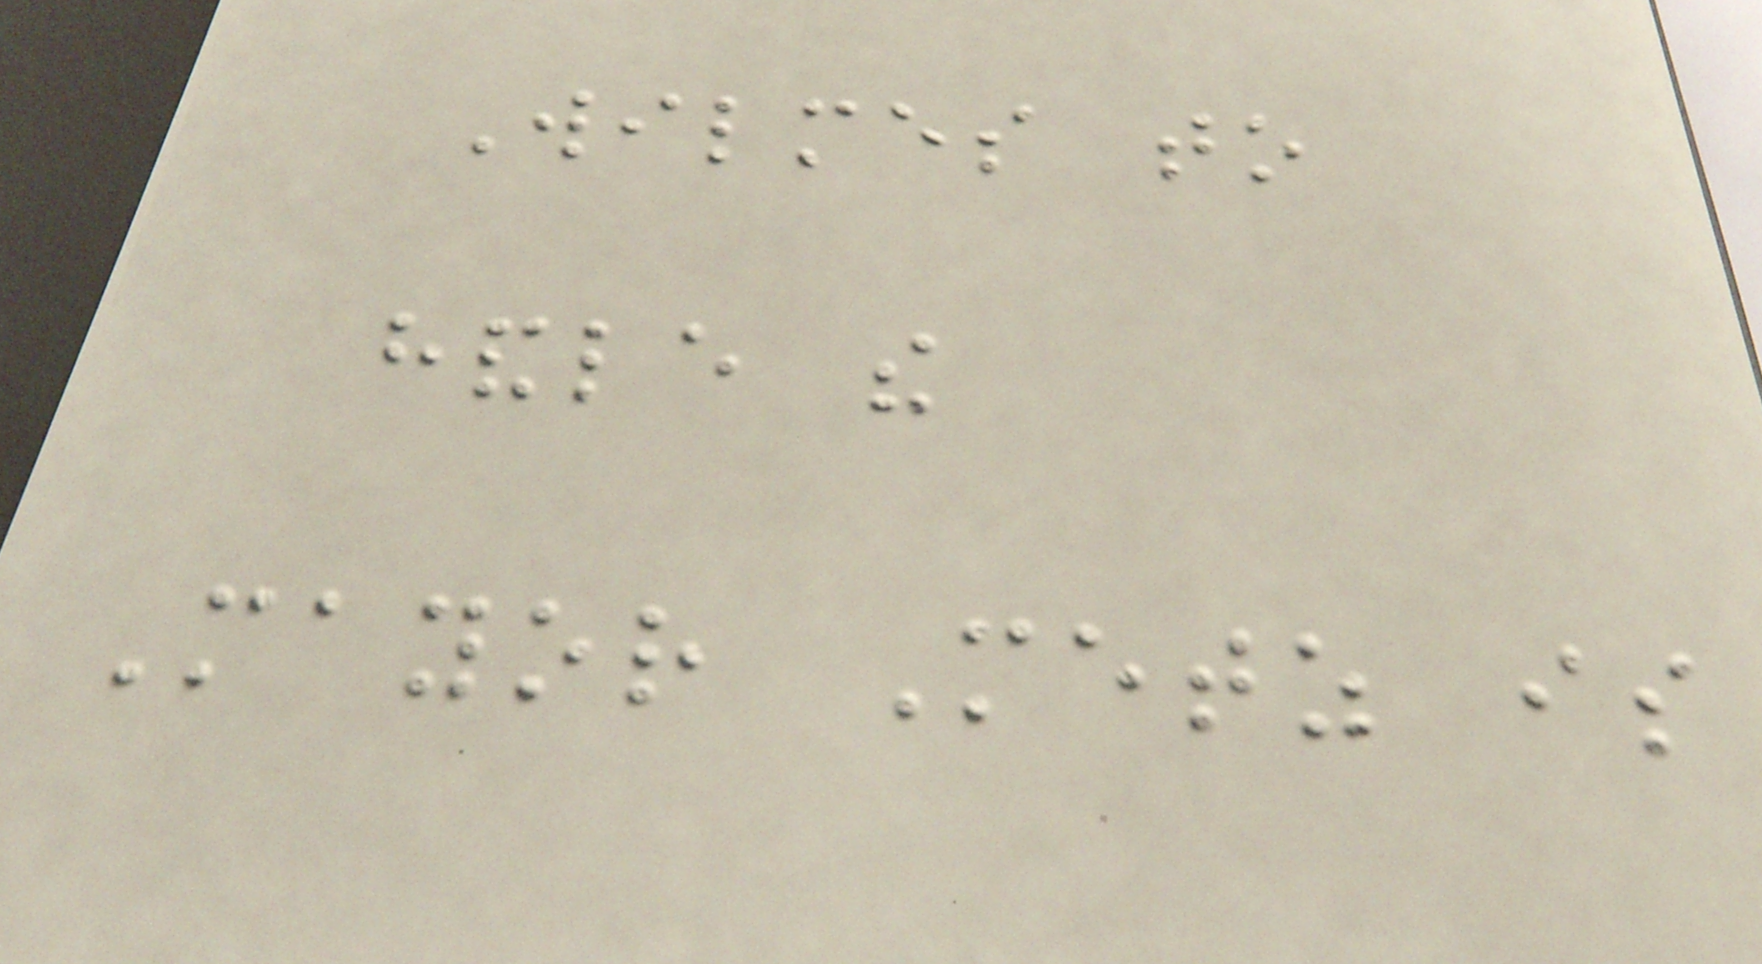Wilmes to
handle the
Mayor Metz is
